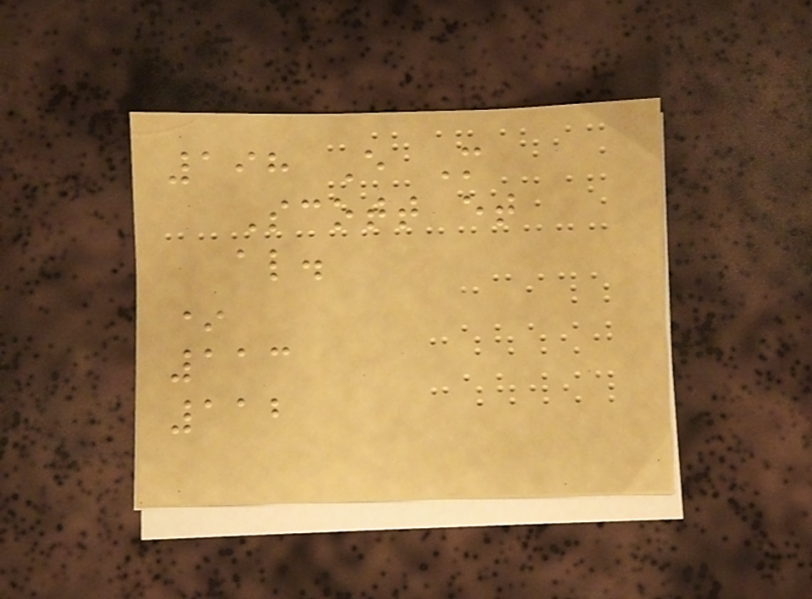198 E M
Scott et
al.
*
113
112
